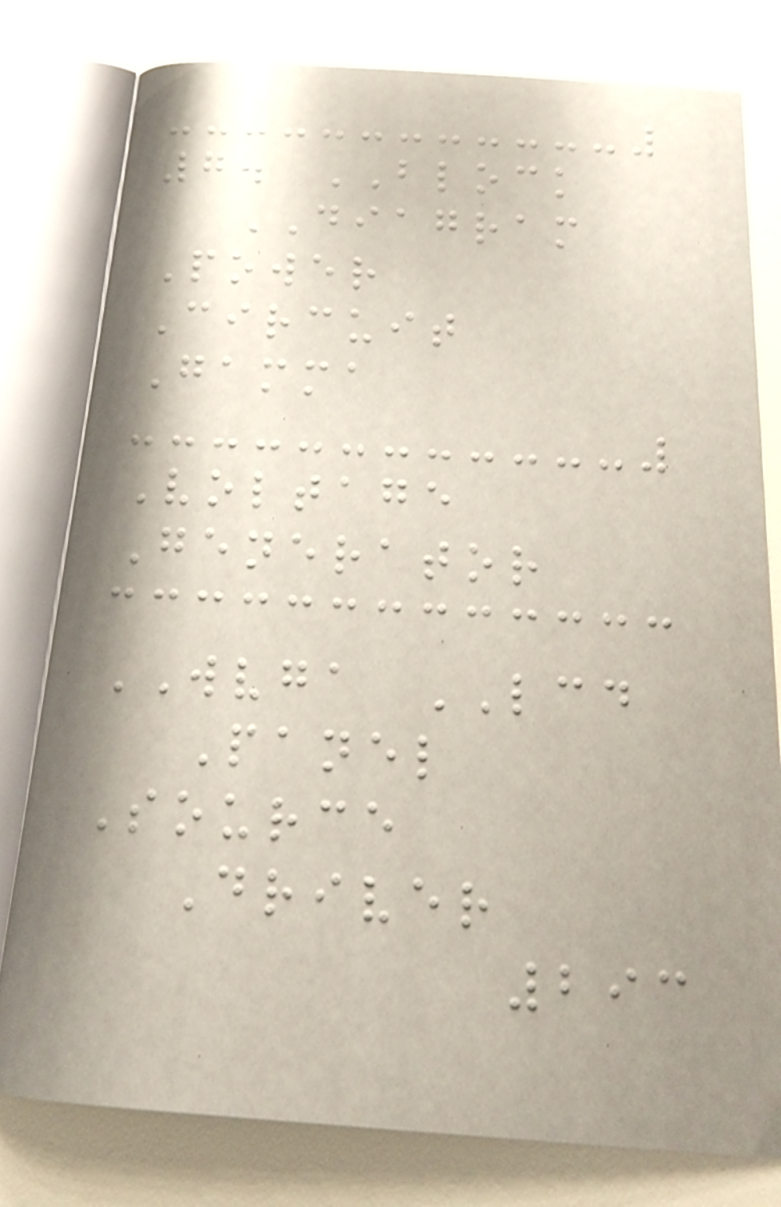7. BLOCK
DIAGRAM
Power
Circuit
Gamma
Voltage
Generator
WVGA LCD
Panel
Source
Driver
293
